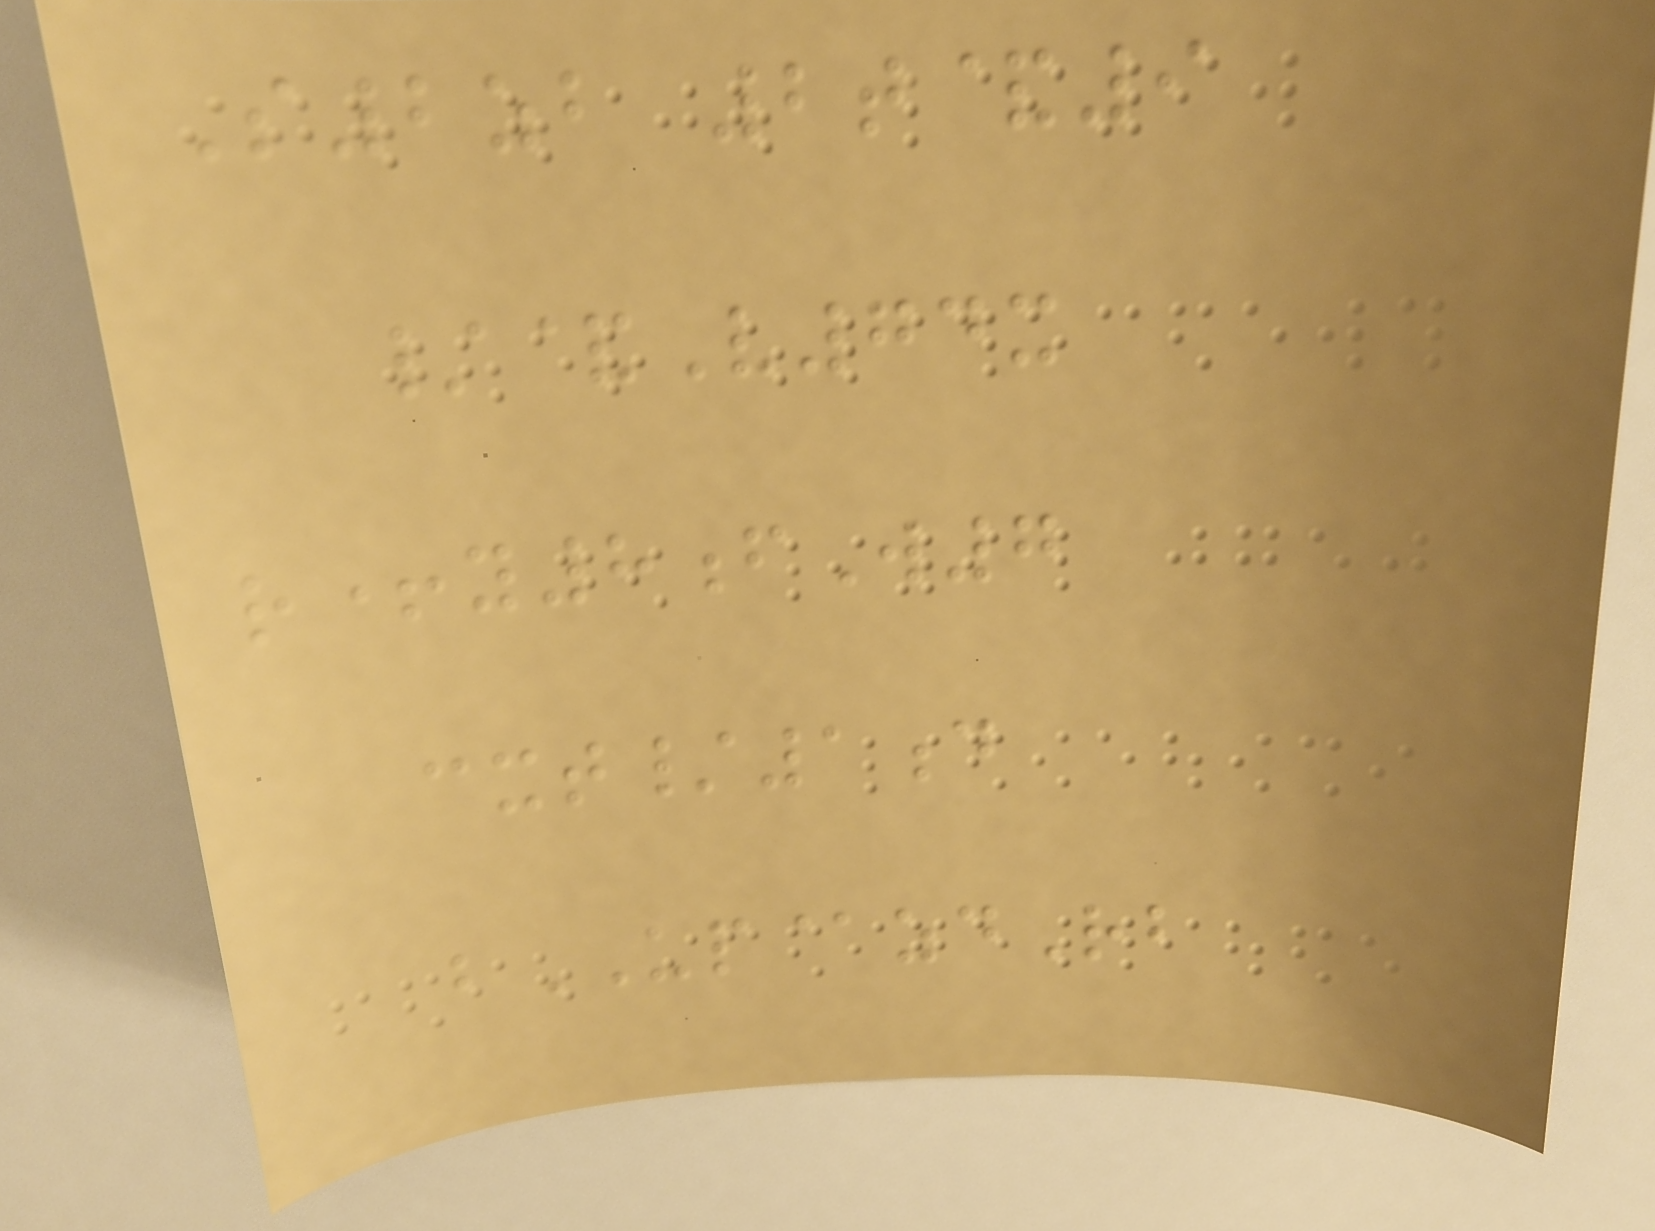S2zb 2t&9
/&V74x
r+y8fW7
cxt/1d
bUP@zdRb
